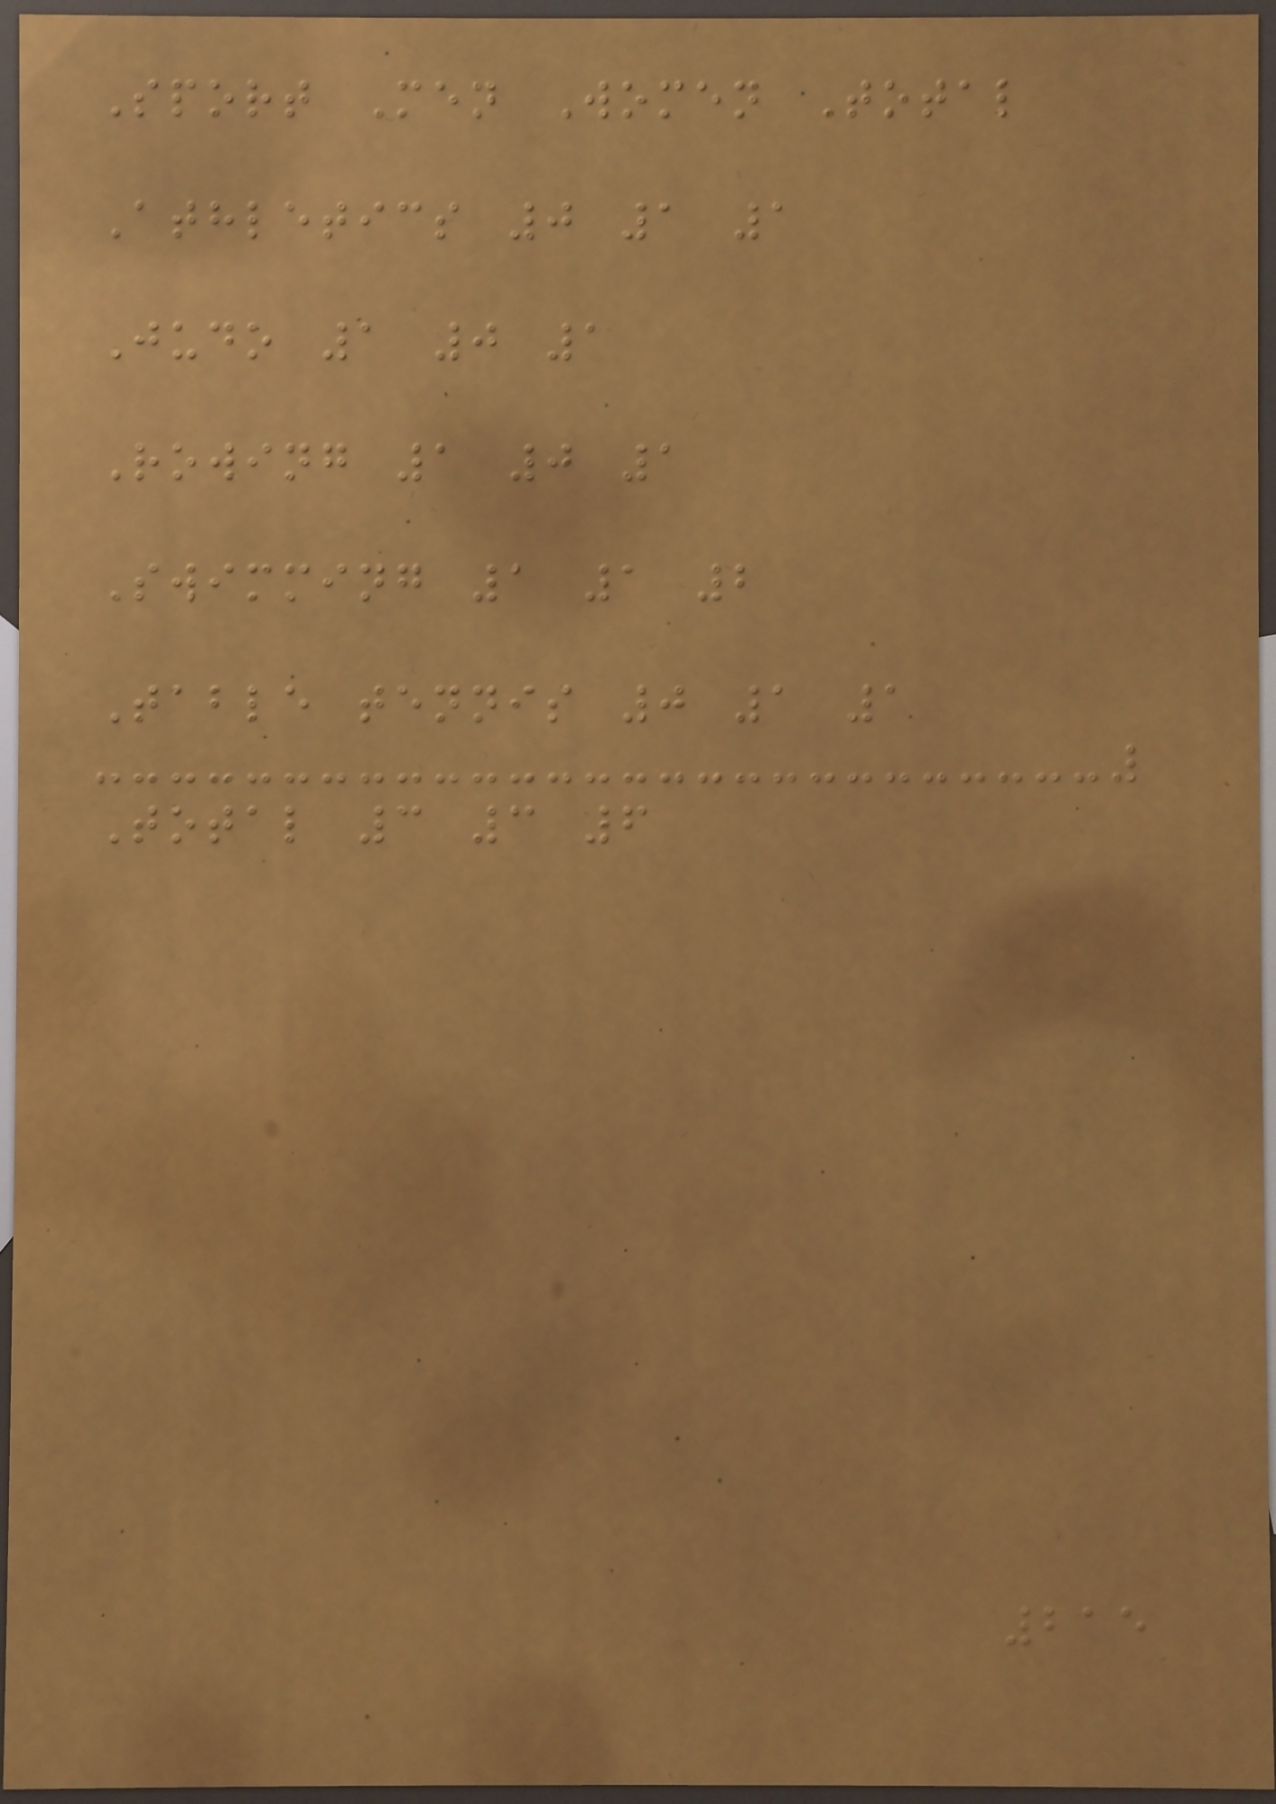Sport Men Women Total
Athletics 0 1 1
Judo 1 0 1
Rowing 1 0 1
Swimming 1 1 2
Table tennis 0 1 1
Total 3 3 6
215
